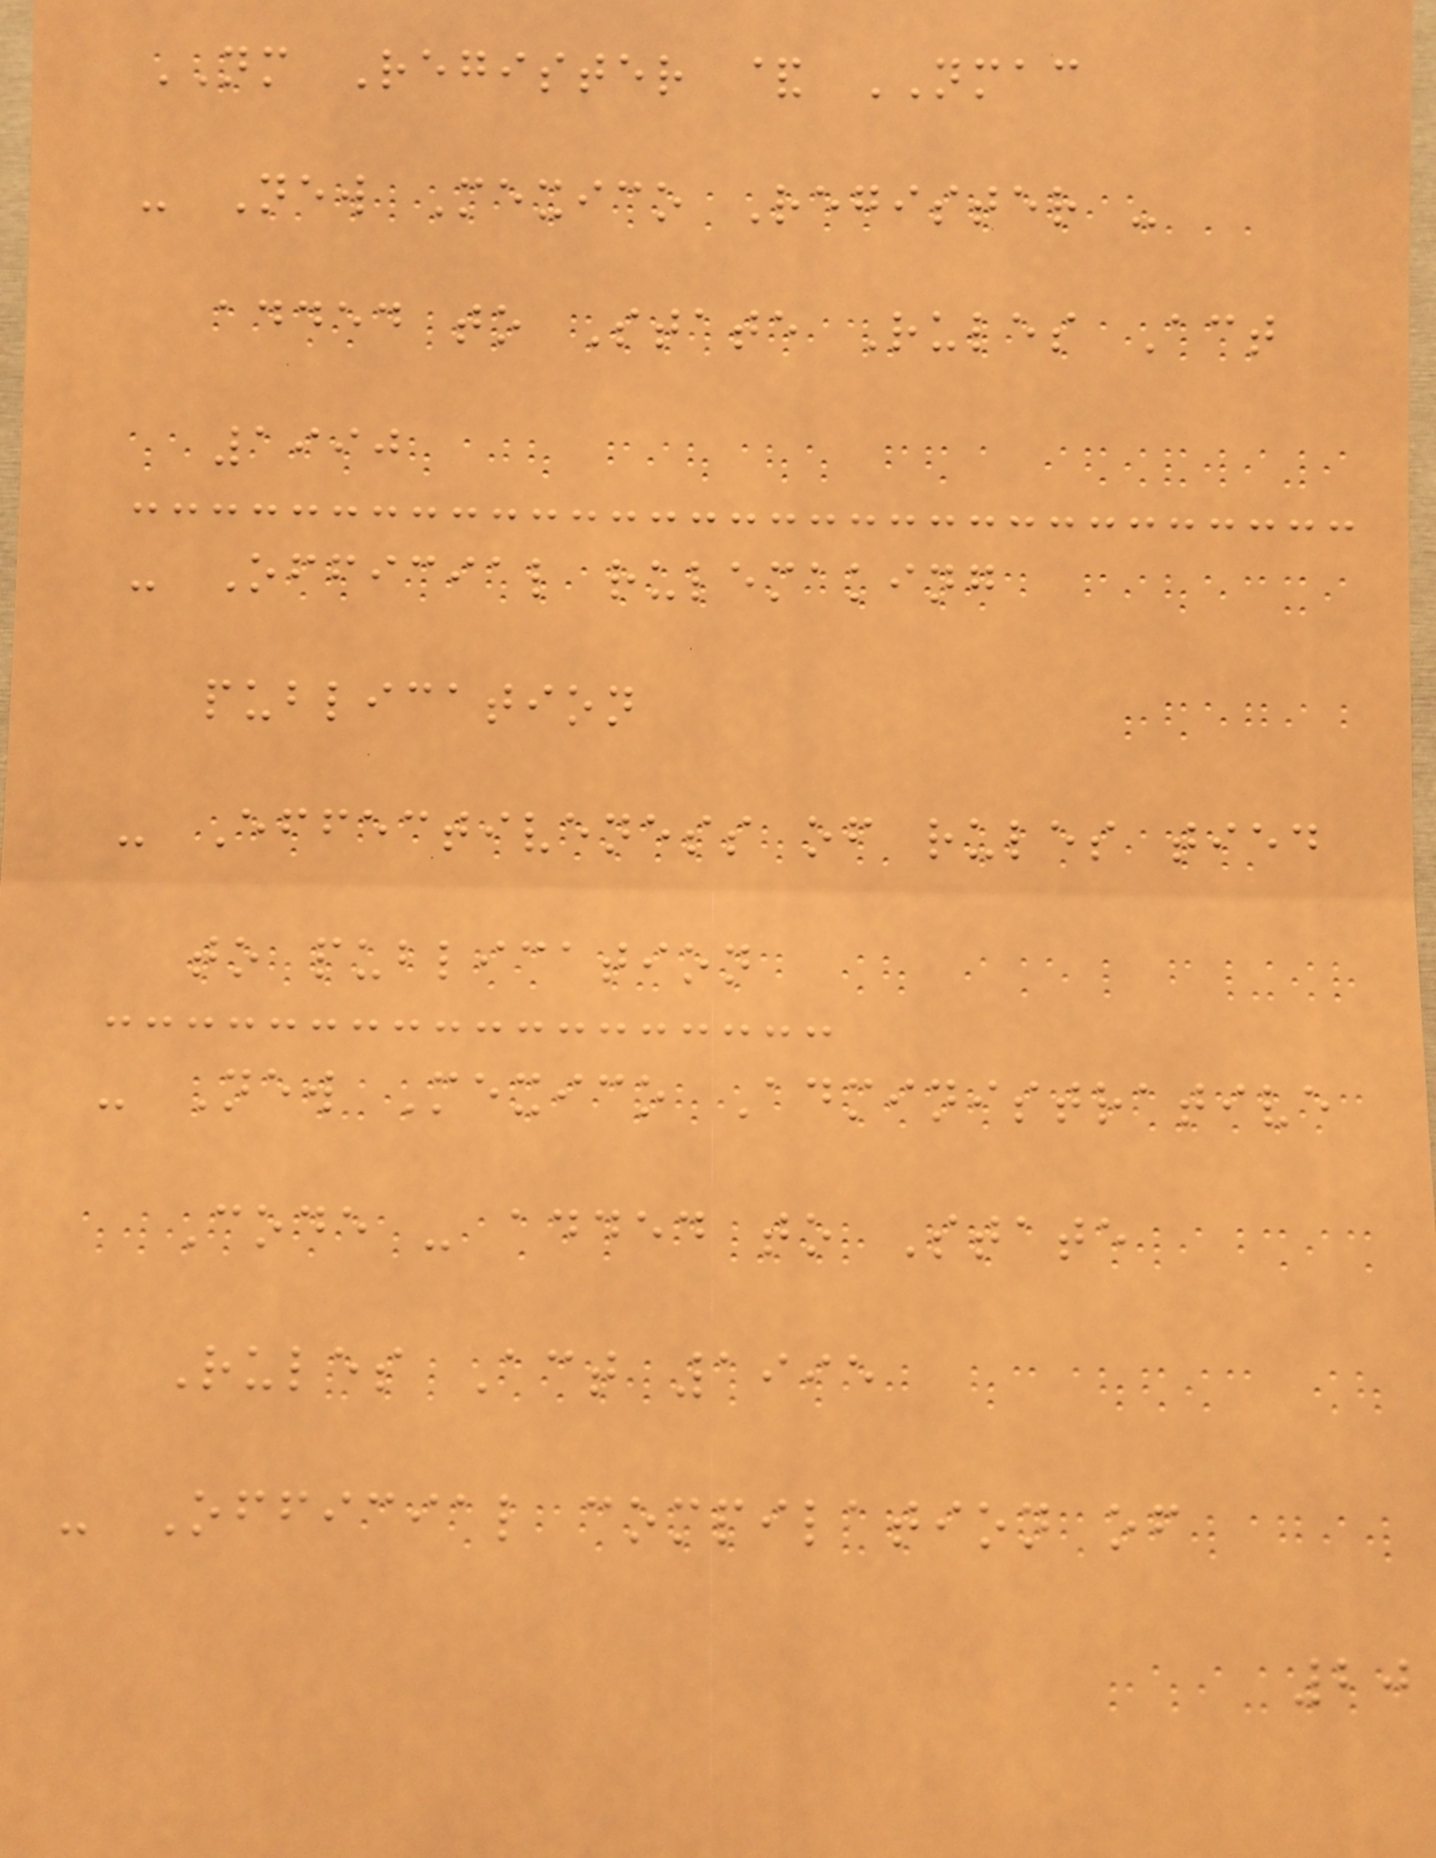NM Register & NMAC
- New Mexico Register -
added to State Rules Act
1990
- Official rulemaking
publication
- Effectiveness of rules tied
to publication
- New Mexico Administrative
Code - added to State
Rules Act 1995
- Official compilation of
20
